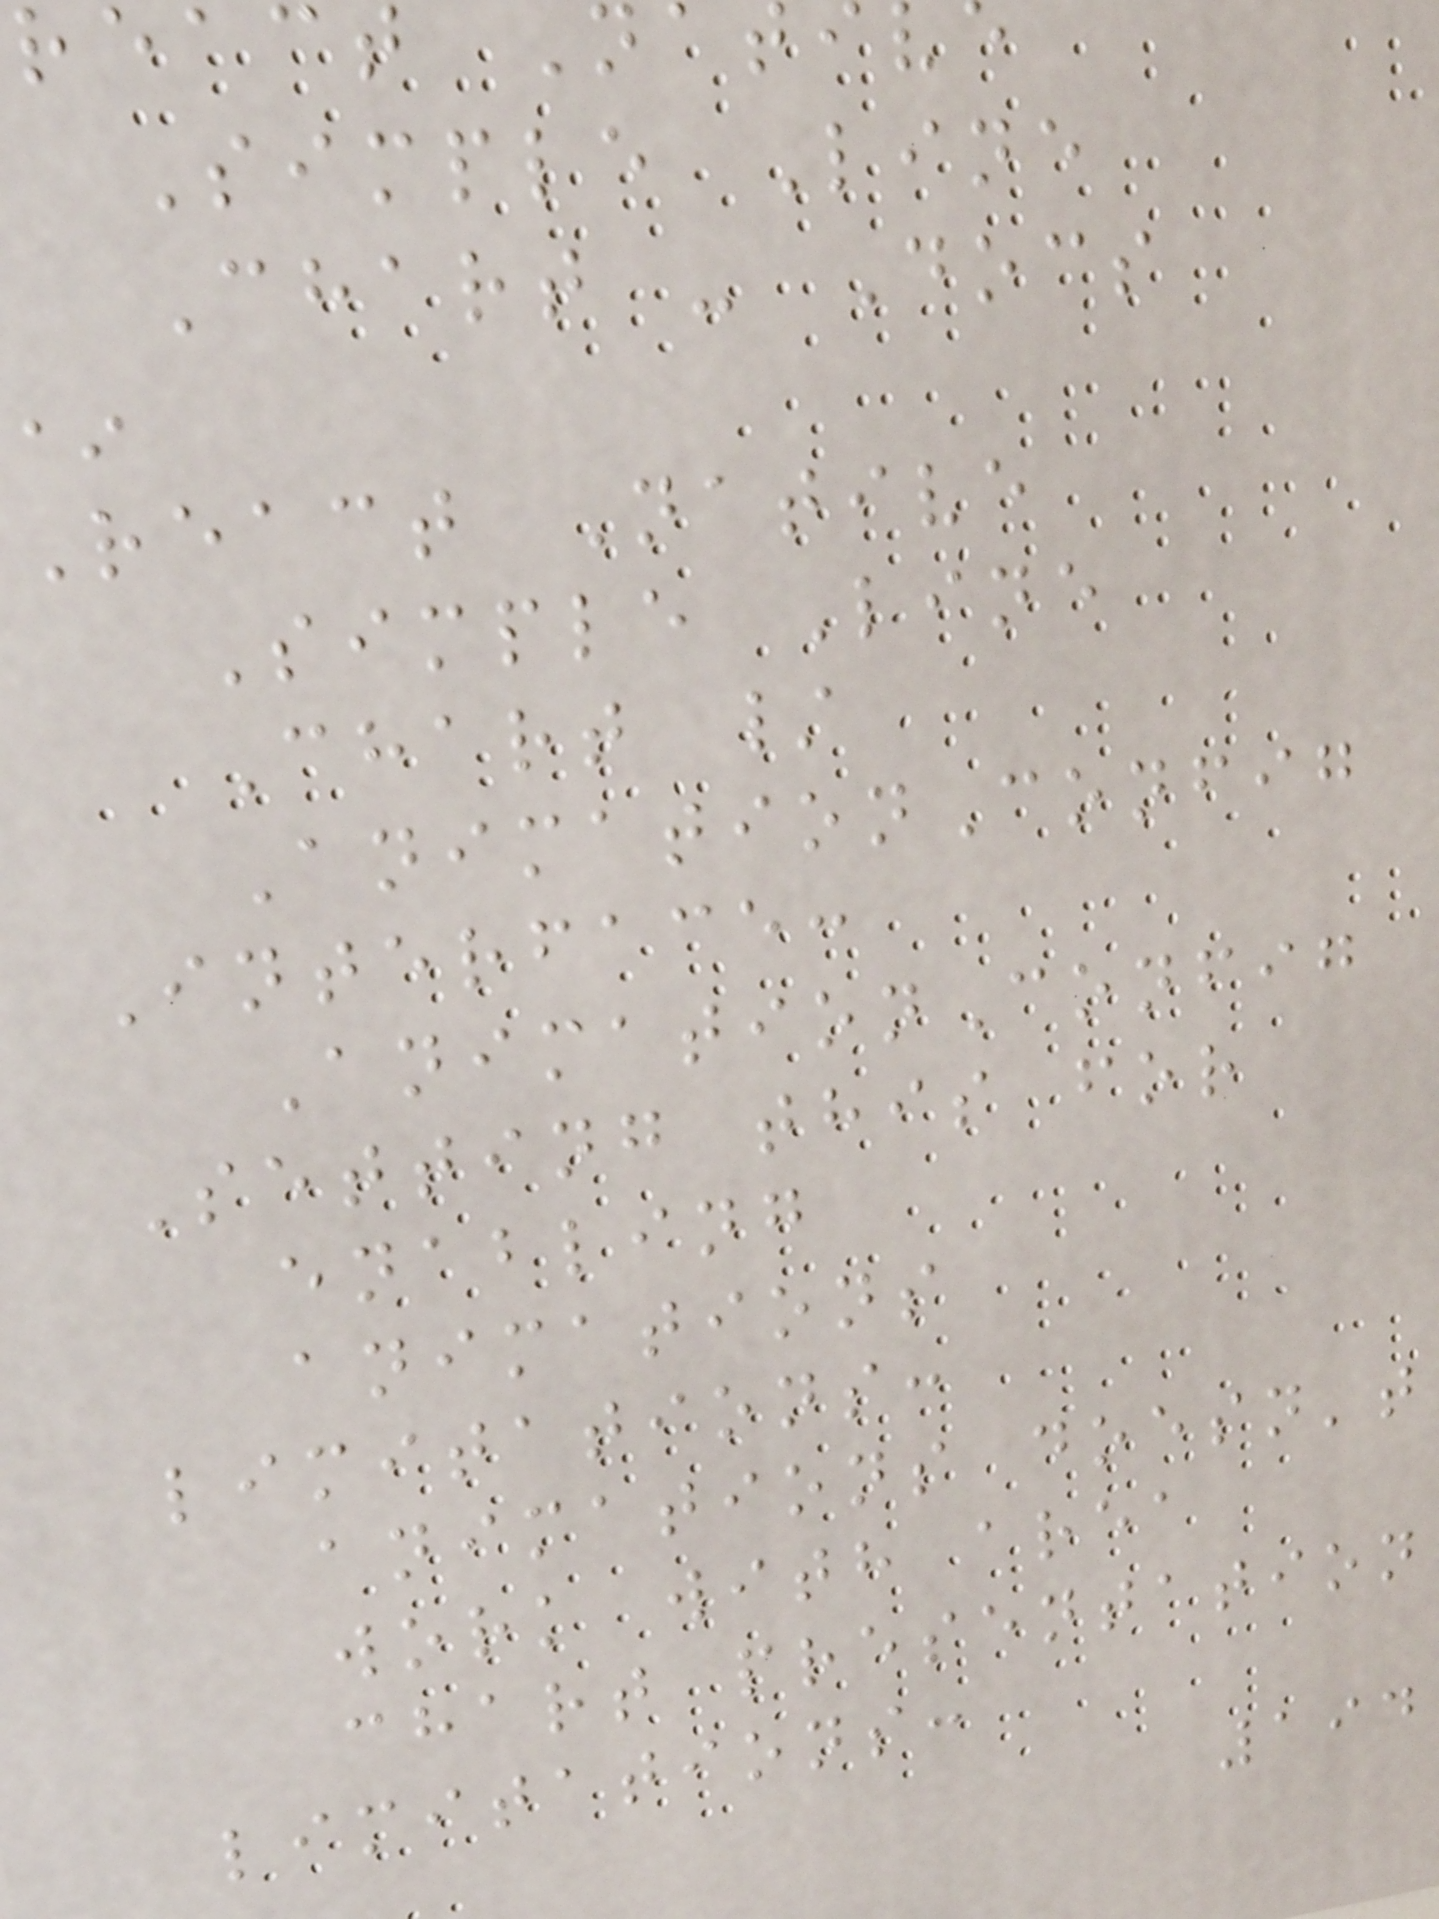react
Simple Line
Chart - Docs
React Native
Simple Line
Chart /
AnimationConfig
Interface:
AnimationConfig
Setting this for
enabling
animations
limitations:
animations doesn't
work with area
chart presentation
limitations:
194
